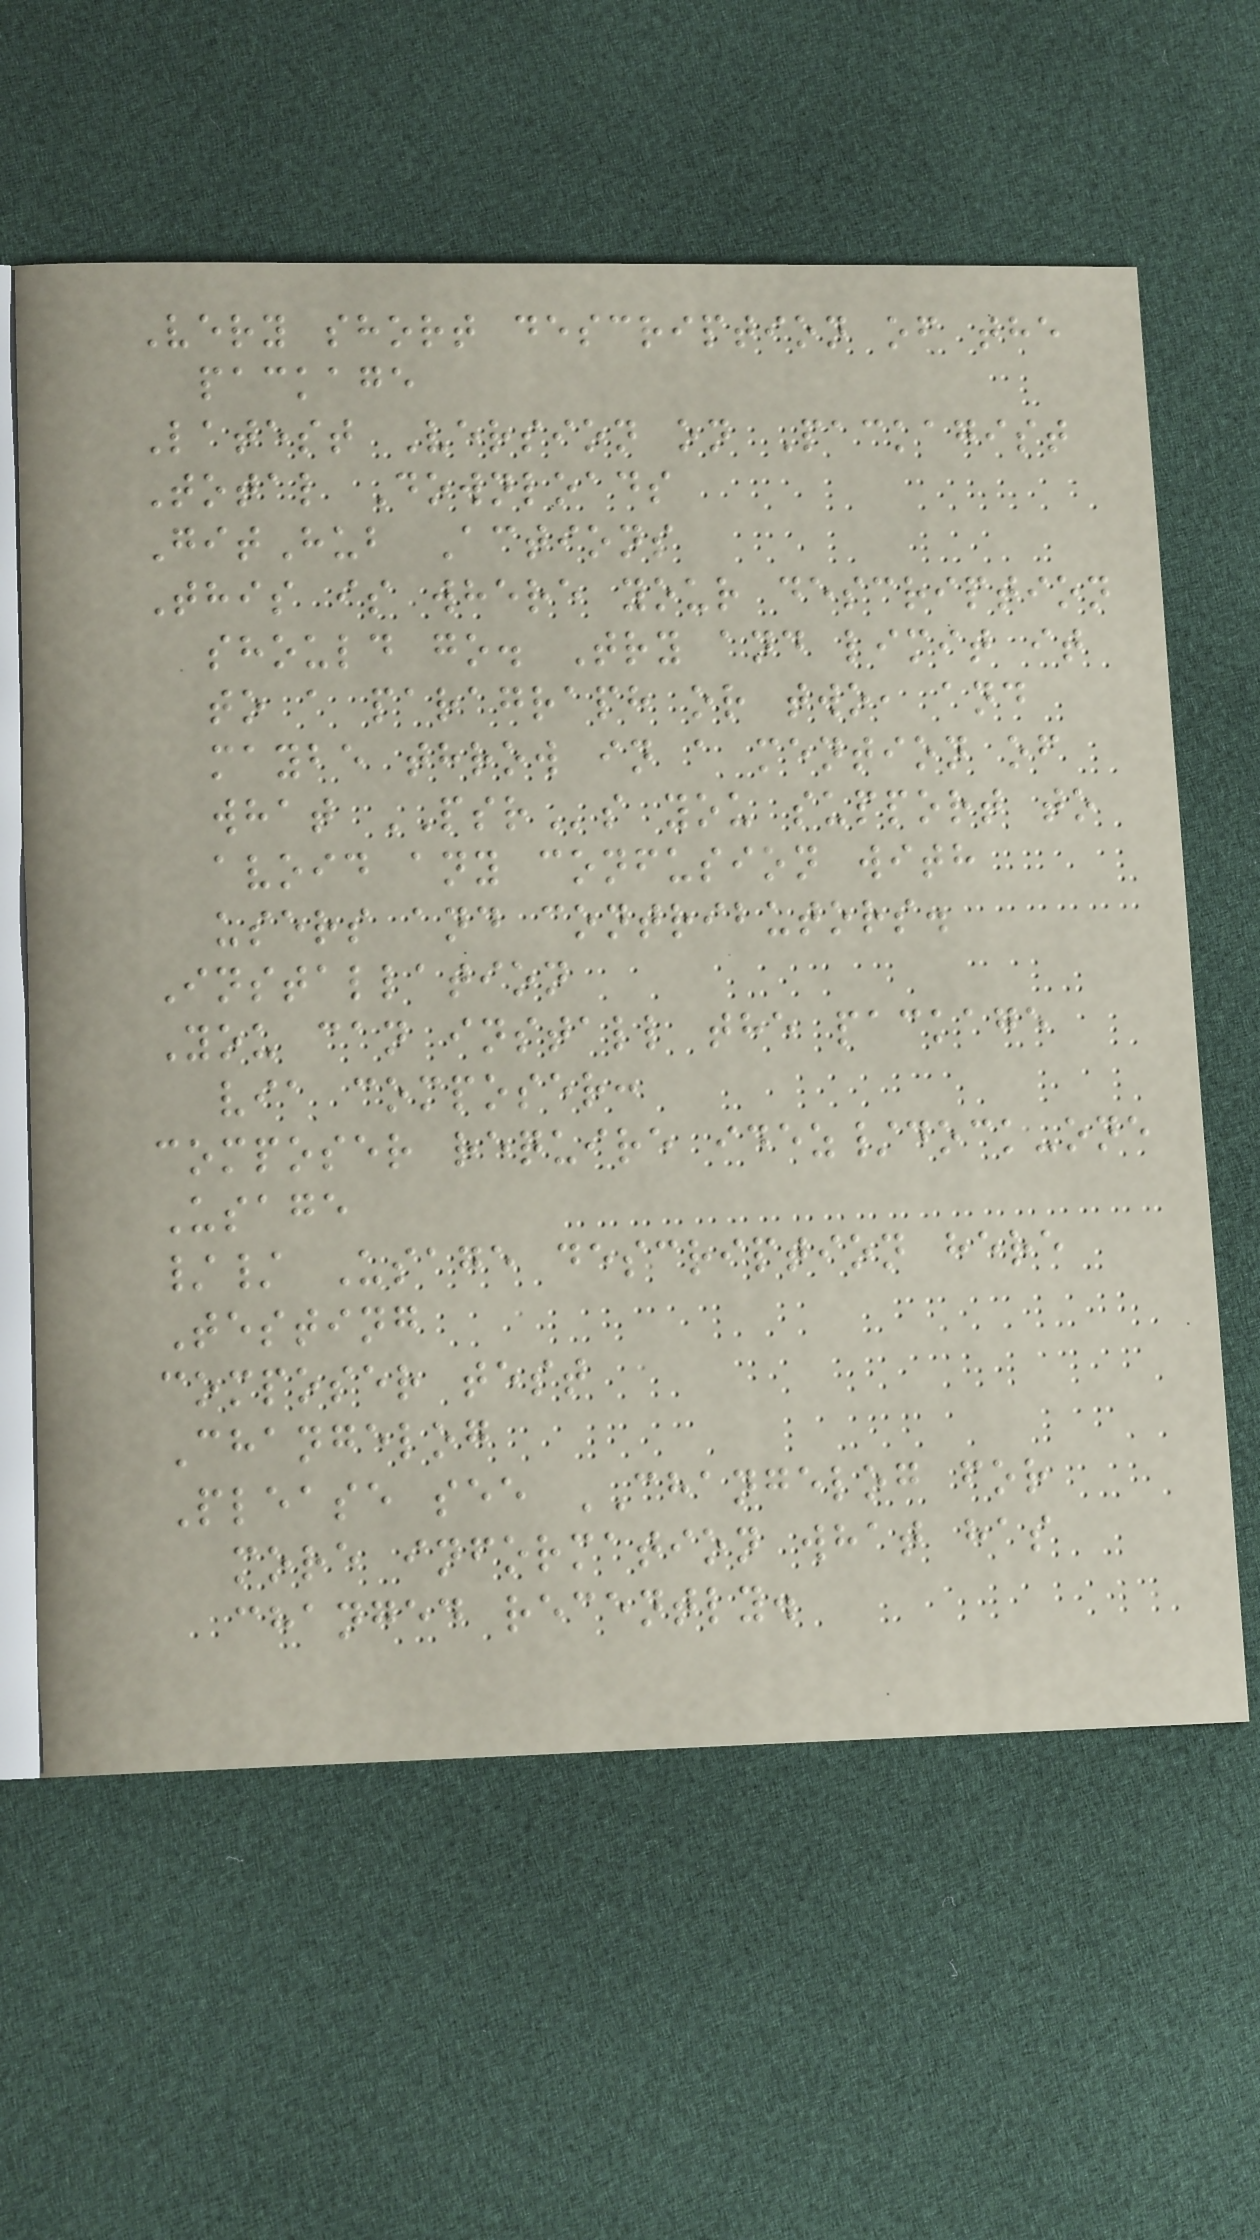Very short description of the
package
Latest Version on Packagist
Total Downloads
GitHub Actions
This is where your description
should go. Try and limit it
to a paragraph or two, and
maybe throw in a mention of
what PSRs you support to
avoid any confusion with
users and contributors.
Installation
You can install the package
via composer:
composer require idez/dock-one
Usage
// Usage description here
Testing
composer test
Changelog
Please see CHANGELOG for
more information what has
changed recently.
